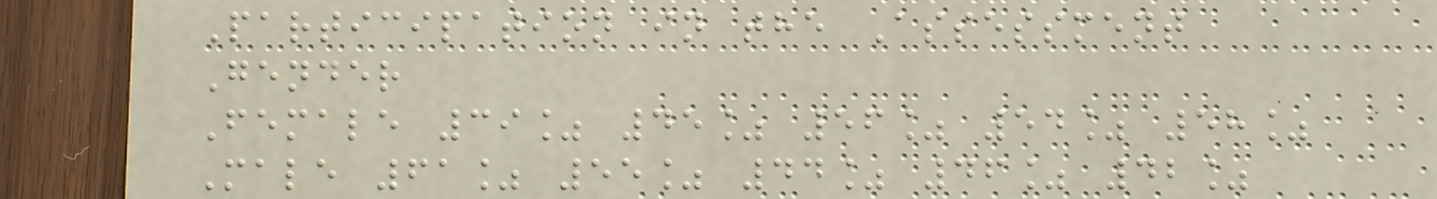Participation in the Assessment
Gender
Female 39% 45% 56% 54% 58%
Male 61% 55% 44% 46% 42%
